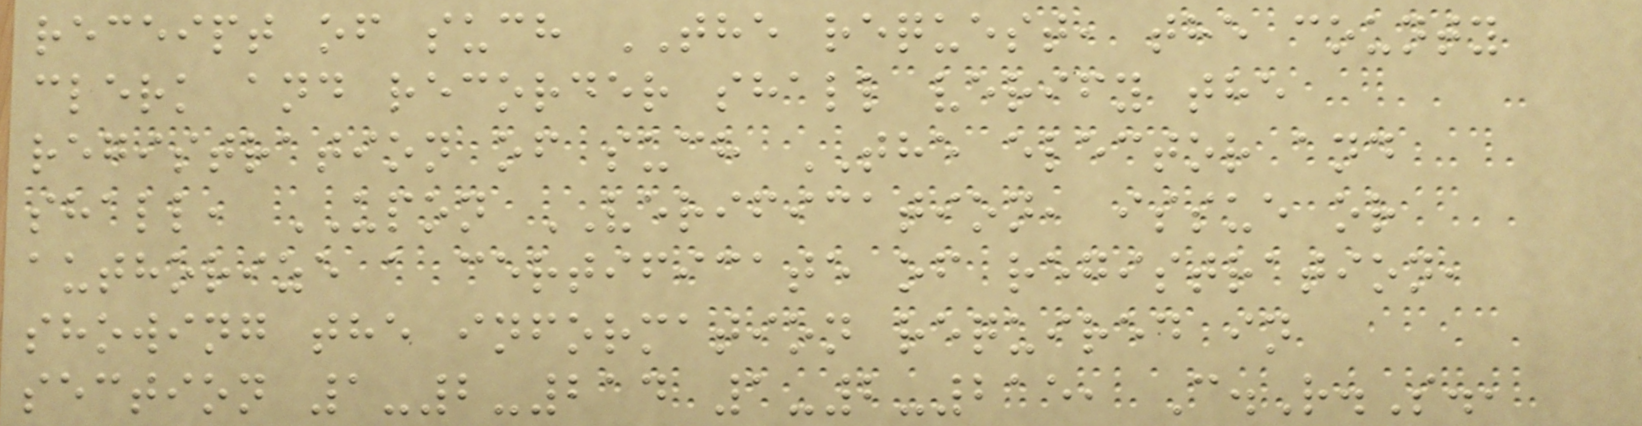receipt of such THE request, the county
clerk and recorder shall verify the
registration of such THE elector and
shall, UPON VERIFICATION, issue or
authorize a certificate of registration,
showing the information required in
section 1-2-214 1-2-215, C.R.S.,
